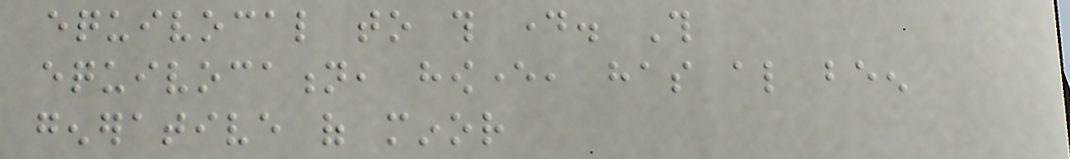equivocal to this day. This
equivocation, however, has also been
generative of minor
